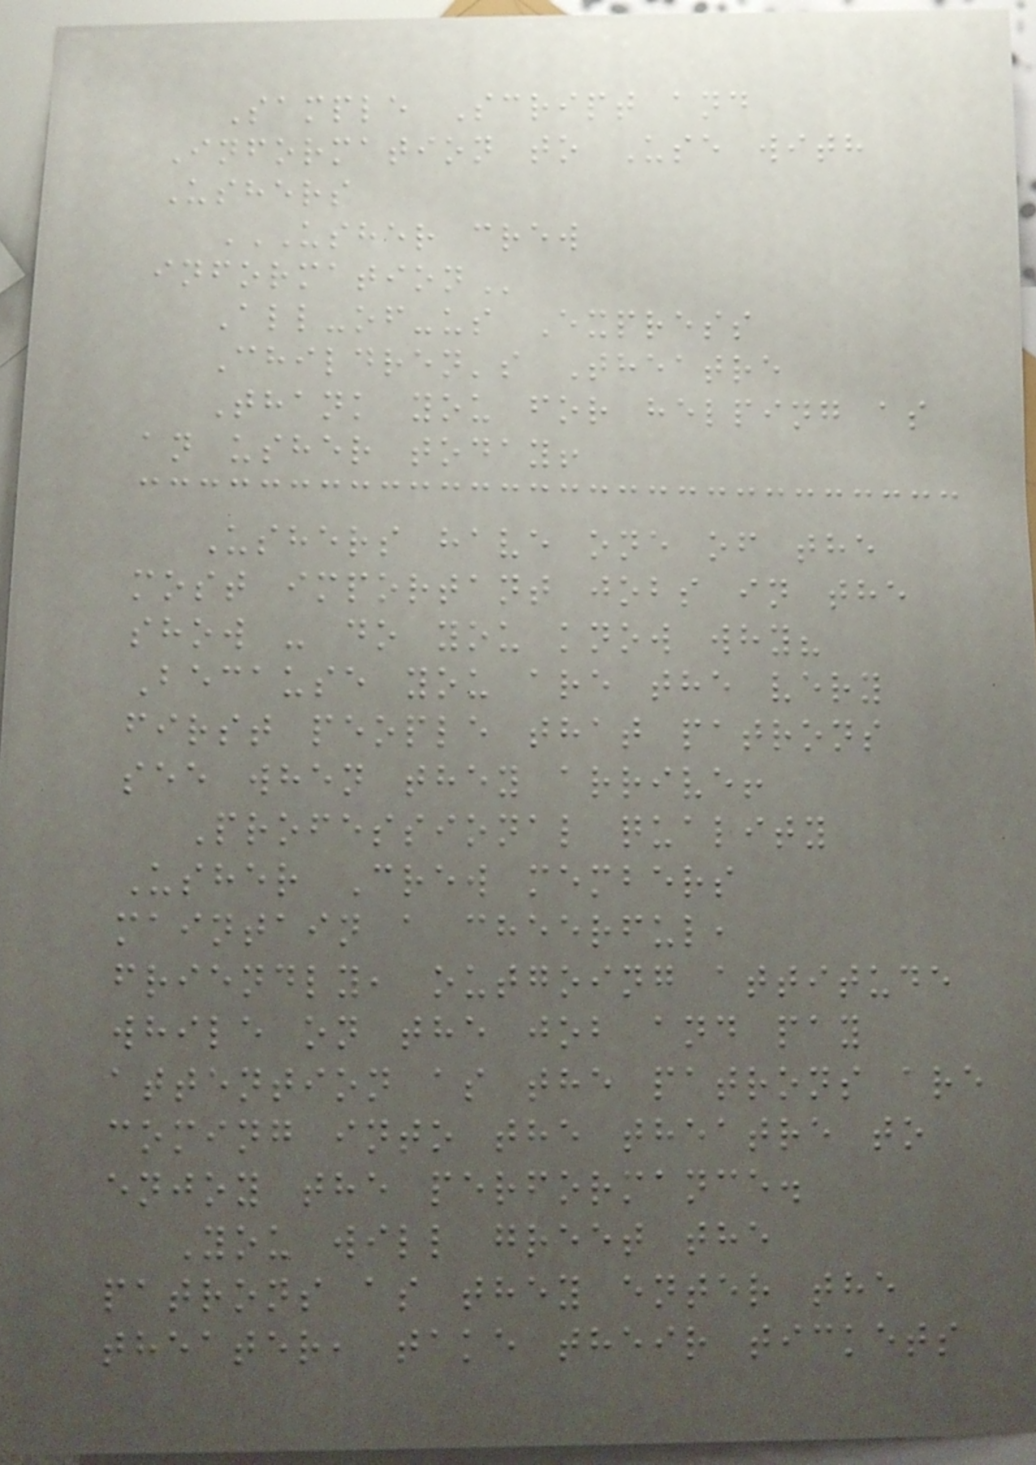Sample Script and
Information to Use with
Ushers
USHER CREW
INFORMATION
All-of-us Express
Children's Theatre
Thank you for helping as
an usher today!
Ushers have one of the
most important jobs in the
show - do you know why?
Because you are the very
first people that patrons
see when they arrive!
Professional quality
Usher Crew members
maintain a cheerful,
friendly, outgoing attitude
while on the job and pay
attention as the patrons are
coming into the theatre to
enjoy the performance.
You will greet the
patrons as they enter the
theater, take their tickets
